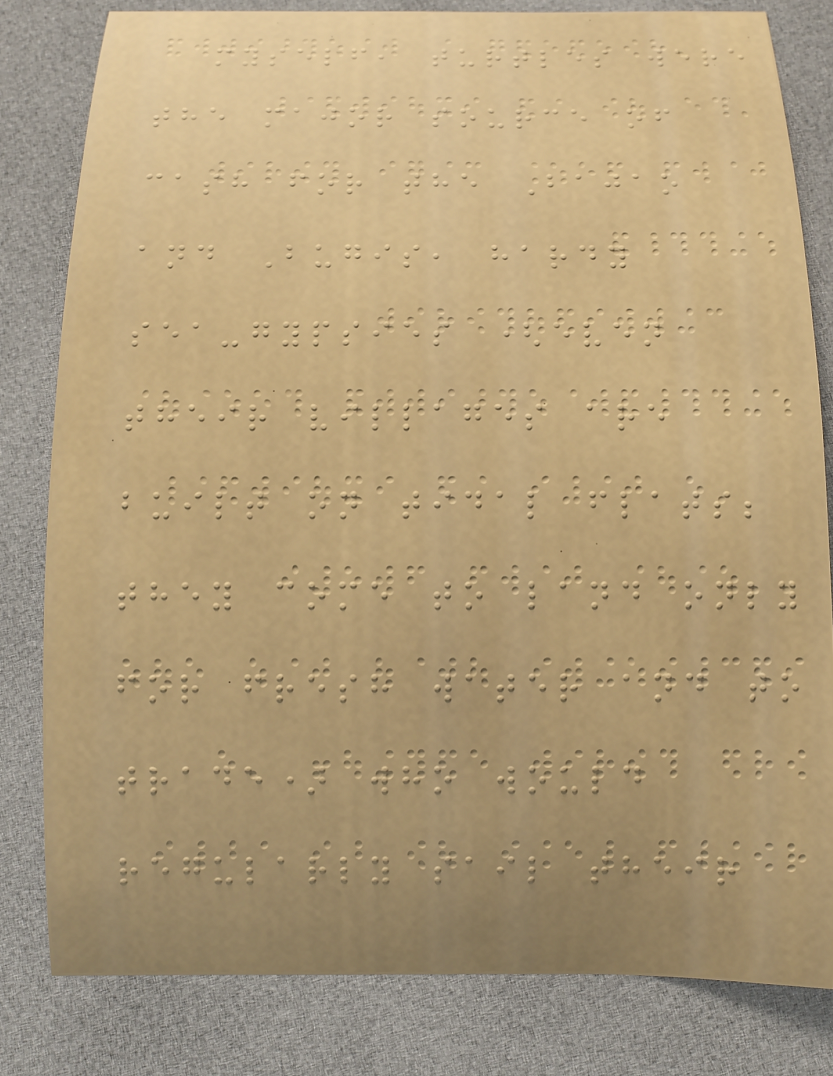myself, turtles were
the major source of
cash for the Bajao
and Bugis, hardy
sea-gypsies (even
their villages are
built on tidal flats;
they come to land only
for fresh water and to
trade) who would
regularly sail their
